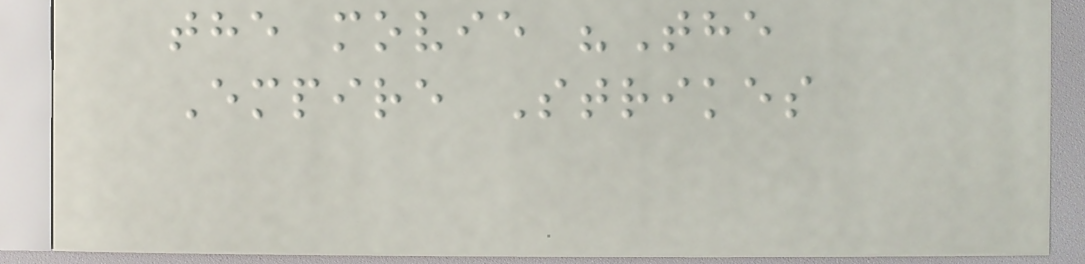the movie "The
Empire Strikes
